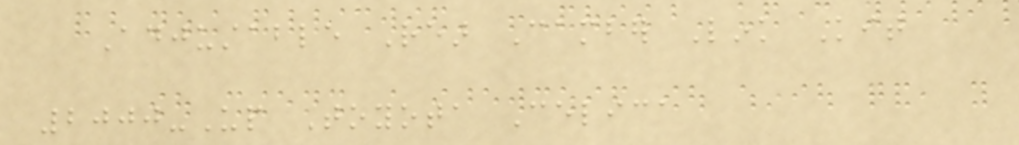Adjustable Rear Camber Link Kit
2000-Up Toyota Celica
